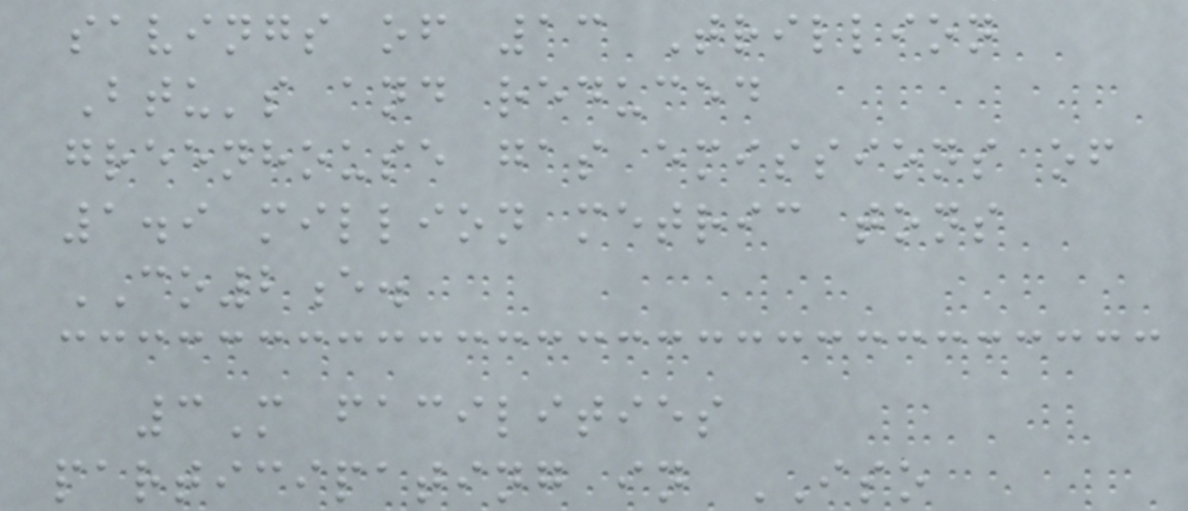savings of 13 Trillion
Btu's and reduced
greenhouse gas emissions of
1.9 million metric tons
CO2e.
3M facilities
participating in ISO
